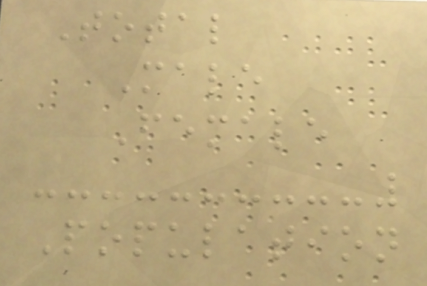Total
Male
Female
Population
